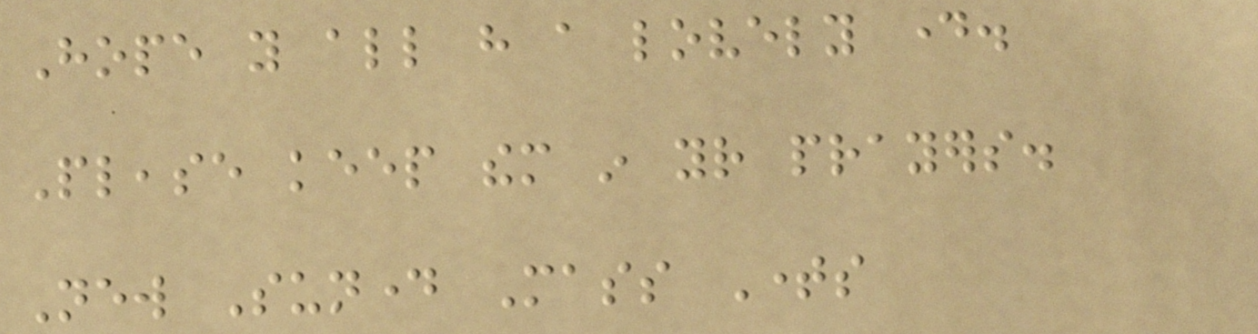Hope you all have a lovely day.
Please keep them in your prayers.
New Sunday Mass Times
